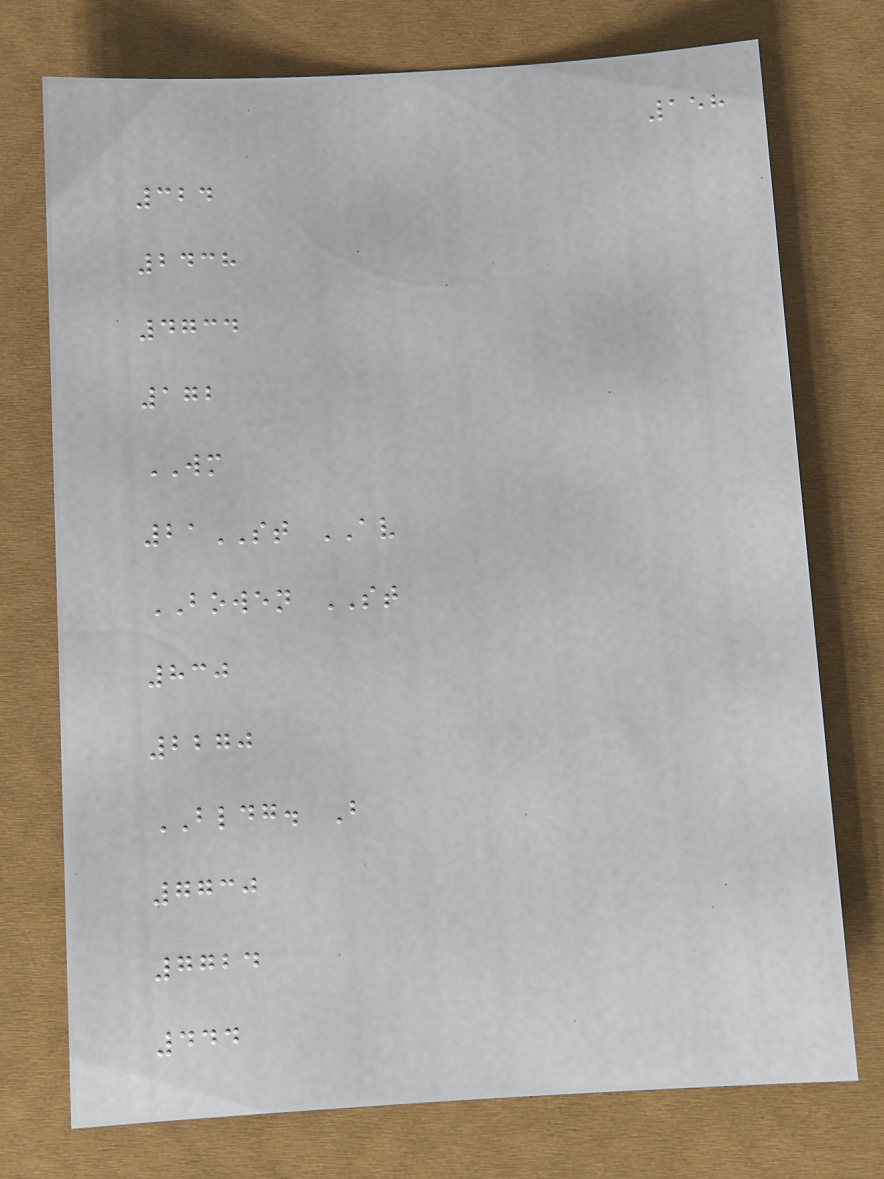158
324
2438
4734
172
WM
21ST AV
BOWEN ST
830
2270
BLDG. B
7730
7724
444
